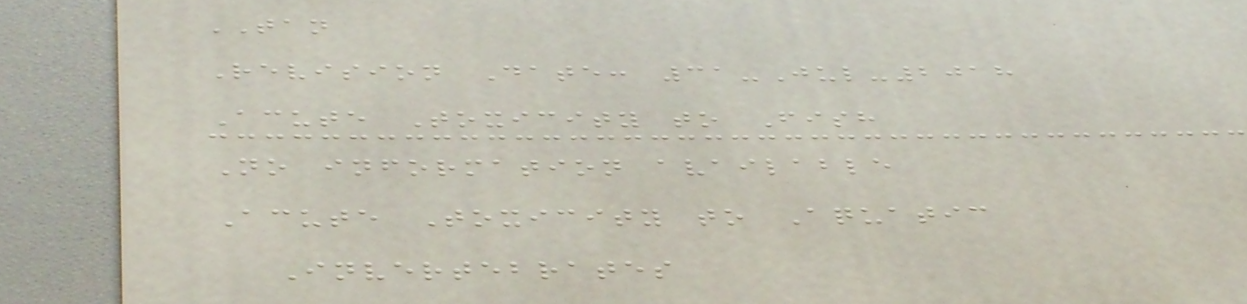TAN
Revision Date: 31-Jul-2018
Acute Toxicity to Fish
No information available
Acute Toxicity to Aquatic
Invertebrates
